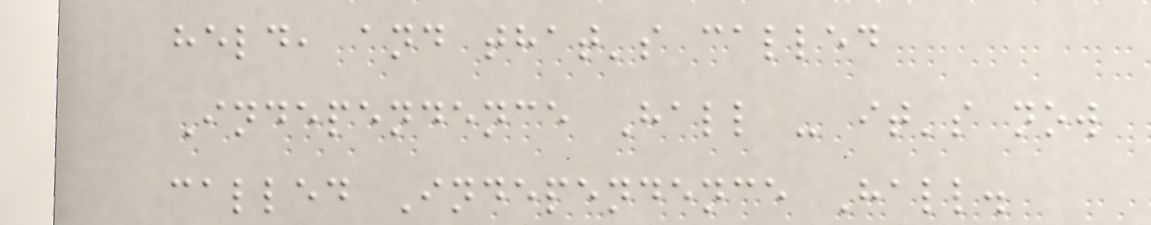held, and that's called
Independence Hall - it's now
called Independence Hall.
